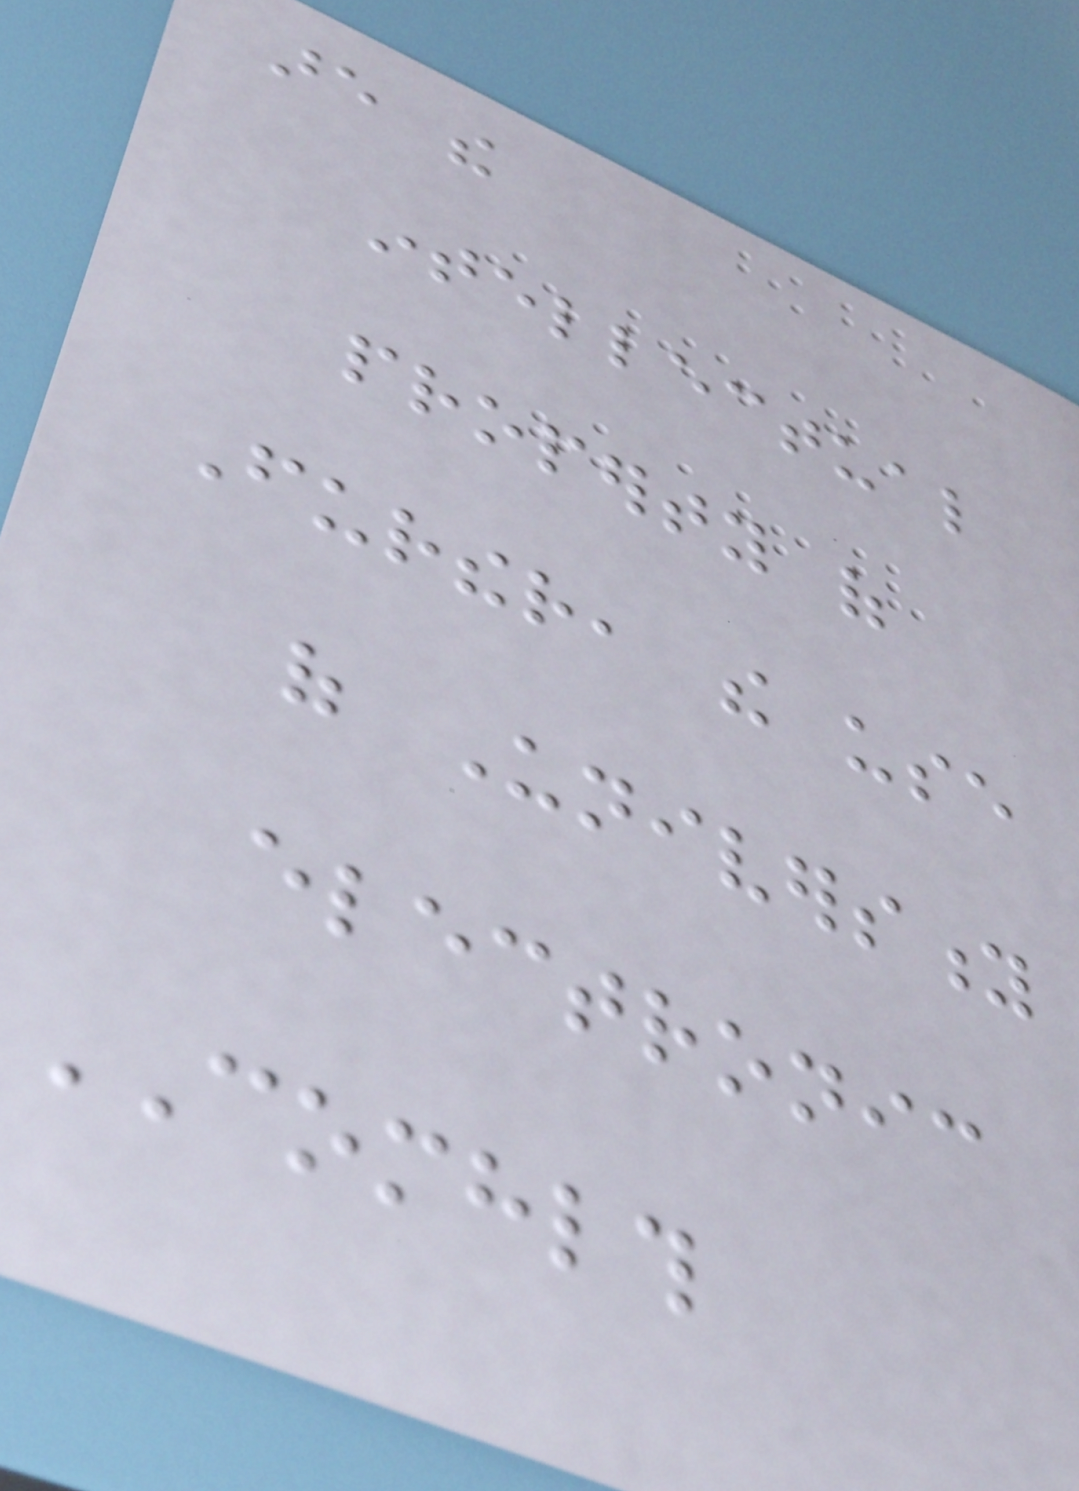are the
intellectual
property of
Further, the use
of University
electronic
COMHLTH
